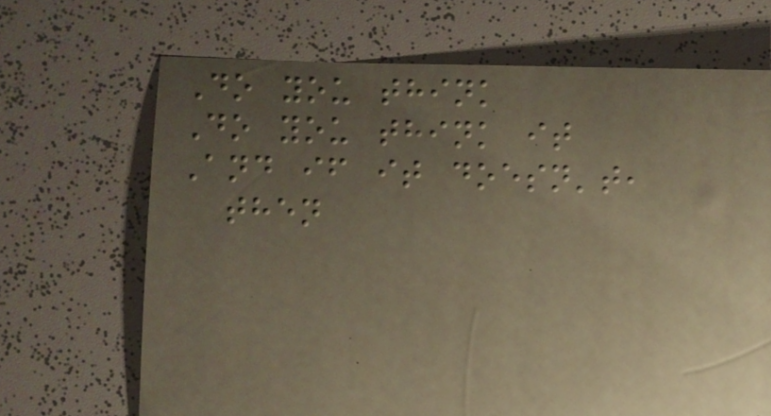Do you think
Do you think it
And if it doesn't,
then
